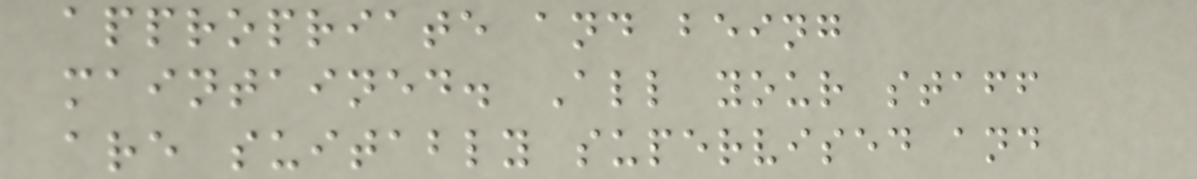appropriate and being
maintained. All your staff
are suitably supervised and
